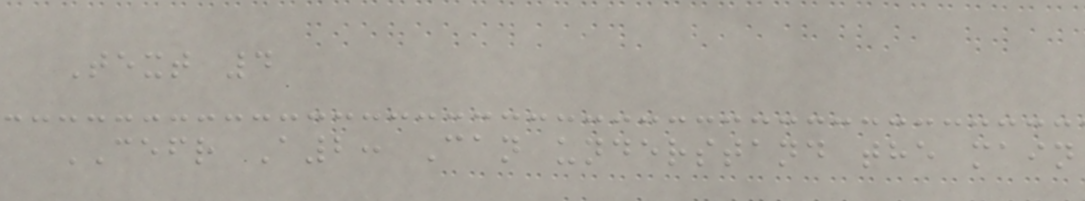Text 4
CEFR A2: Can understand the main
